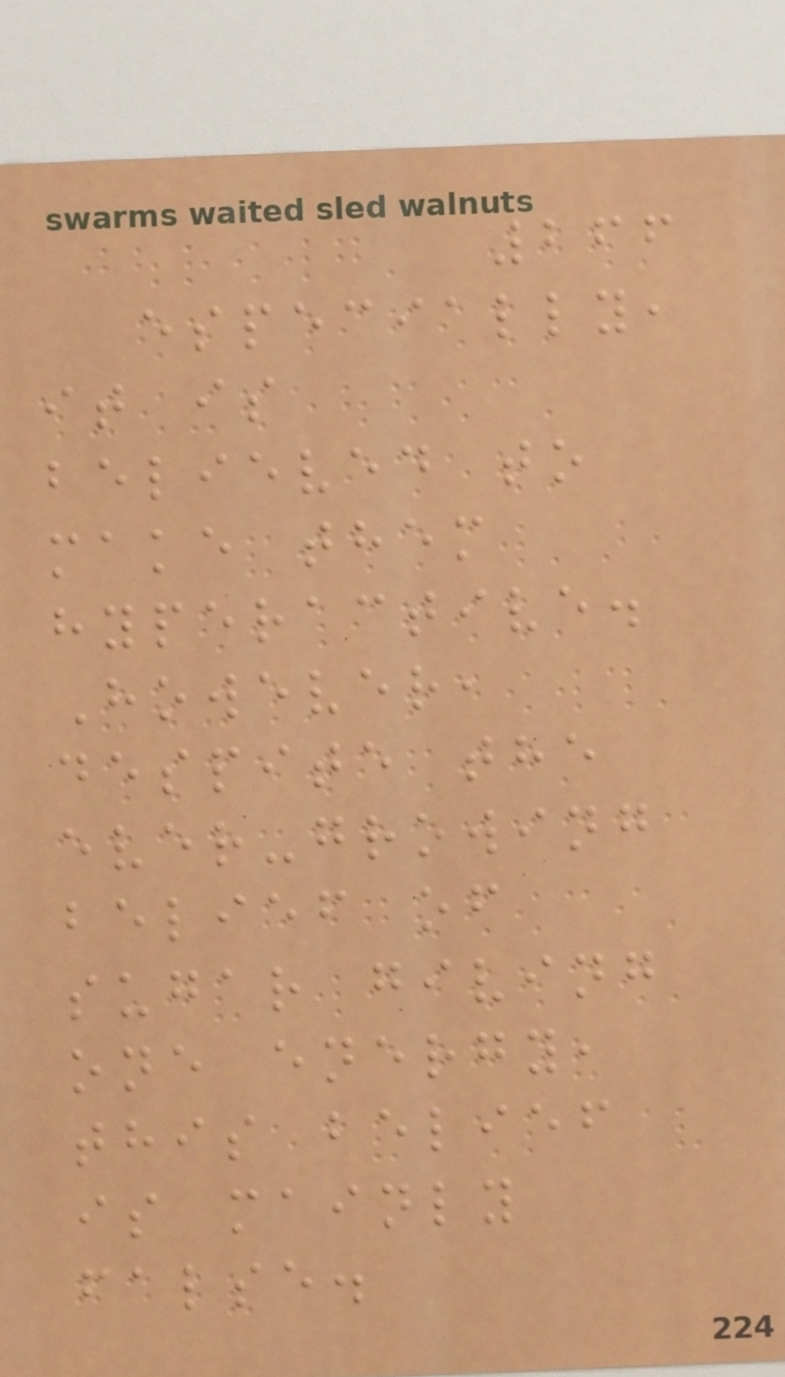266
especially,
it is
believed to
make them
hyperactive.
However,
despite the
ever-growing
belief of
sugar giving
one energy,
this belief
is mainly
false.
